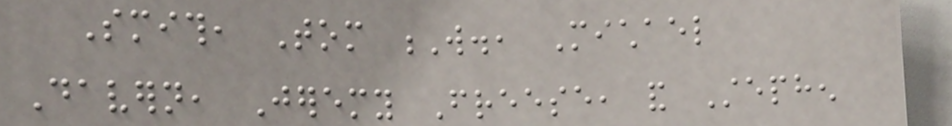Smith, Tom W., Michael
Davern, Jeremy Freese, and Stephen
